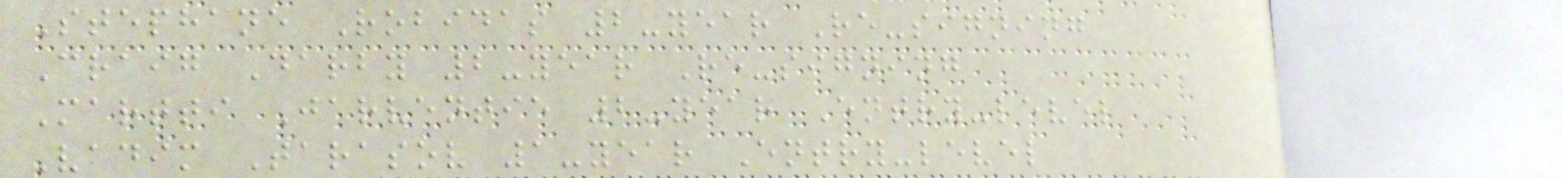Stephane Robidas 2-year Re-signing
Craig Darby 2-year Re-signing
Martti Jarventie 2-year Entry-level
Vadim Tarasov 1-year Entry-level
